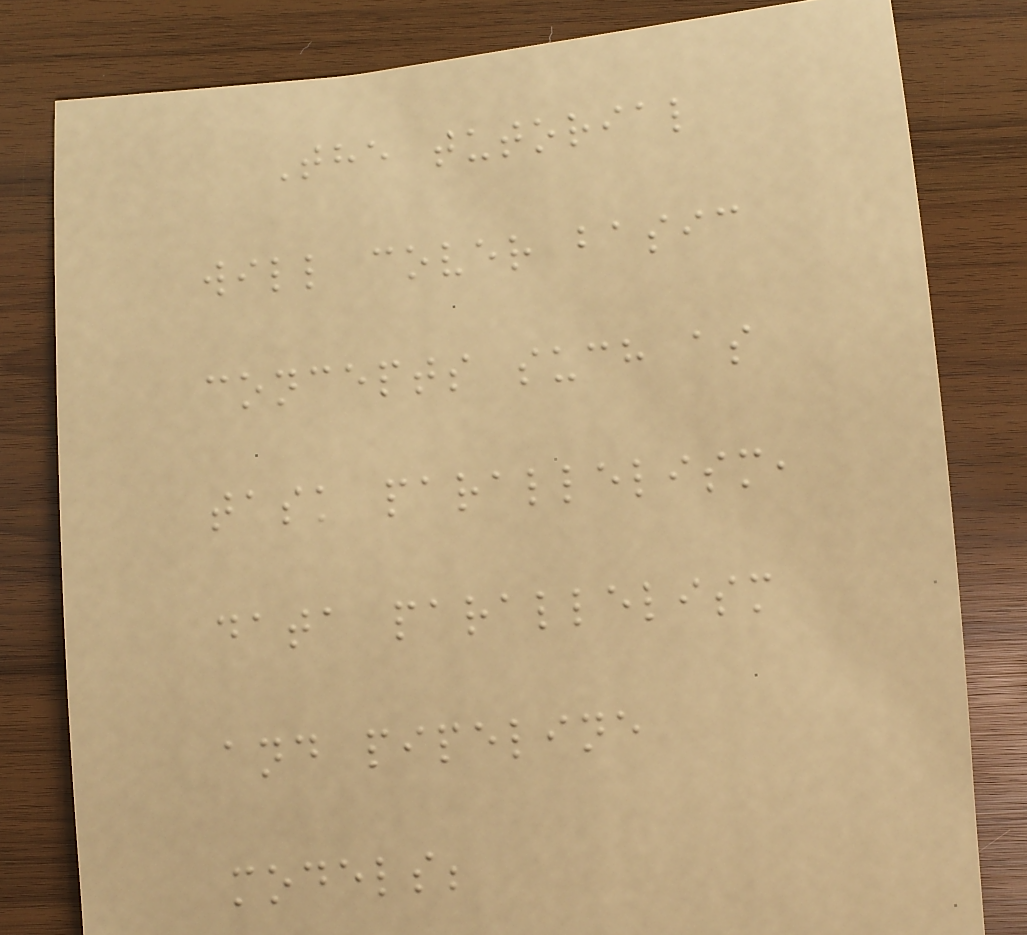The tutorial
will cover basic
concepts such as
task parallelism,
data parallelism
and pipeline
models;
